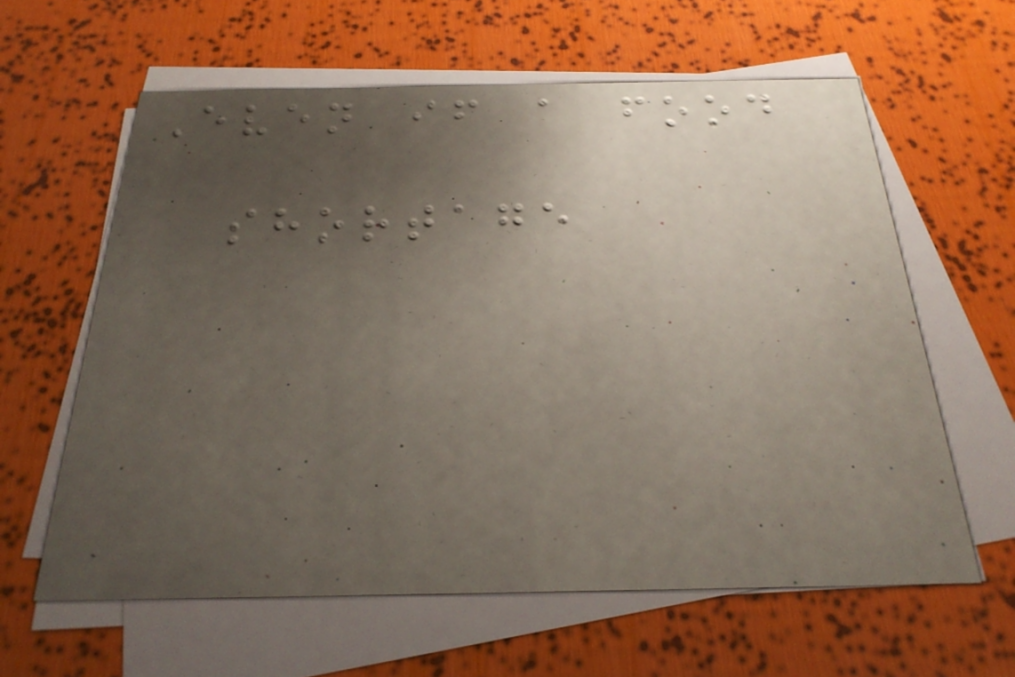Even if a food
shortage
